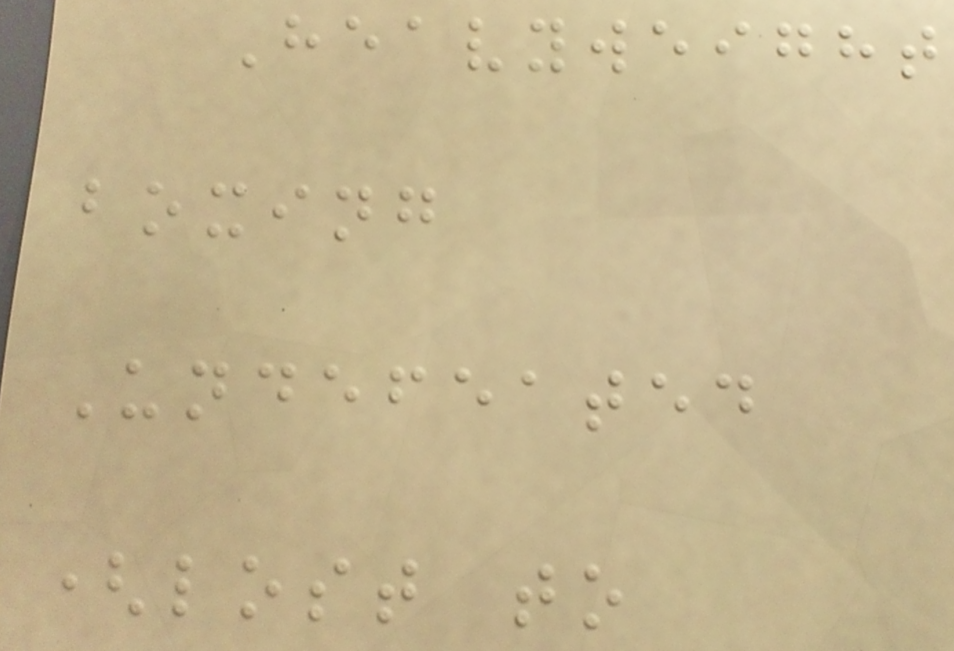Heavyweight
boxing
Undefeated
(lost to
